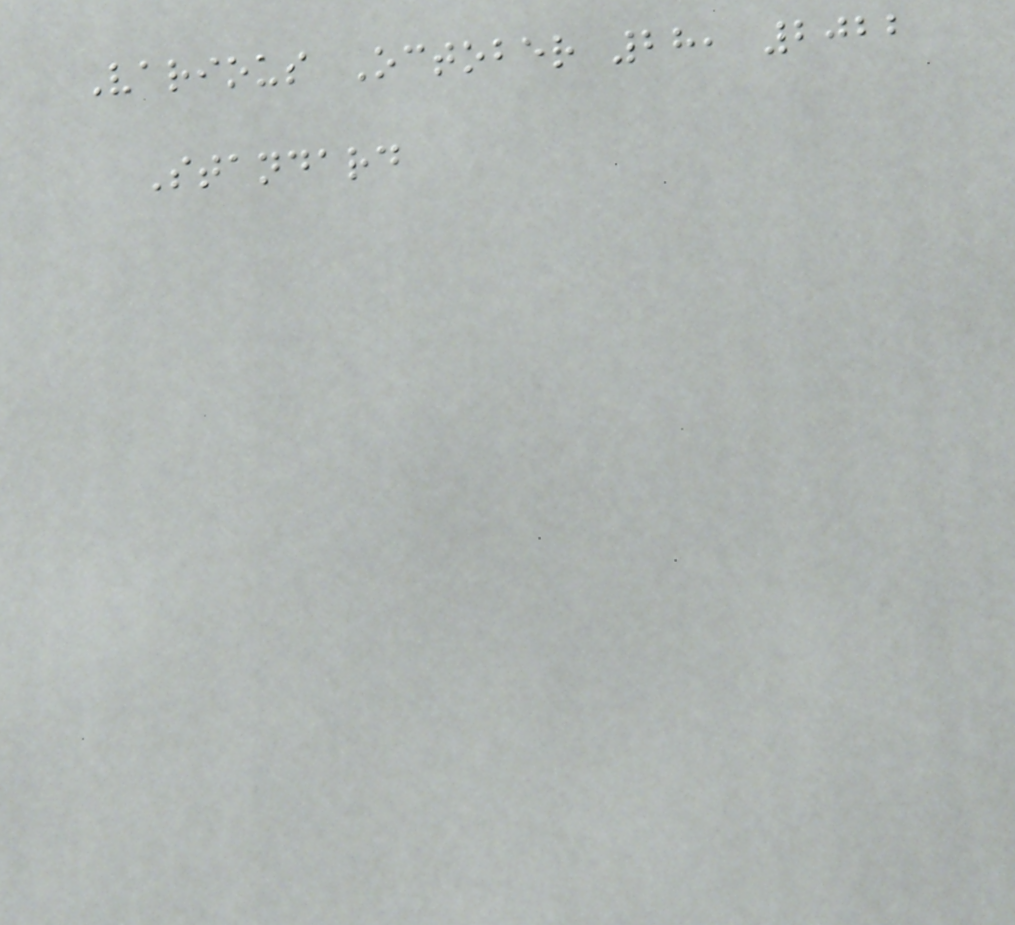Various October 28, 2022
Standard
